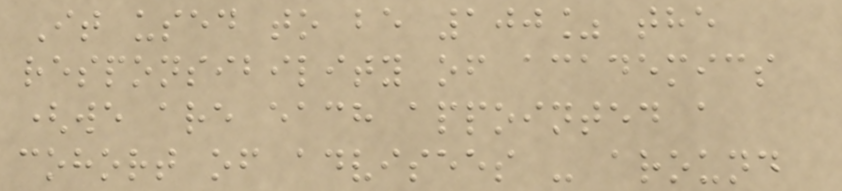It used to be 100% the
responsibility of academics
(we are each appointed a
cohort of advisees - around
